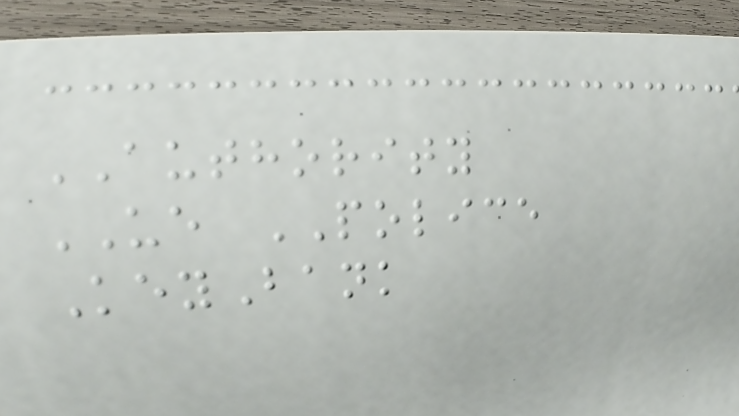AUTHORITY
UE POLICE
KeyBank
